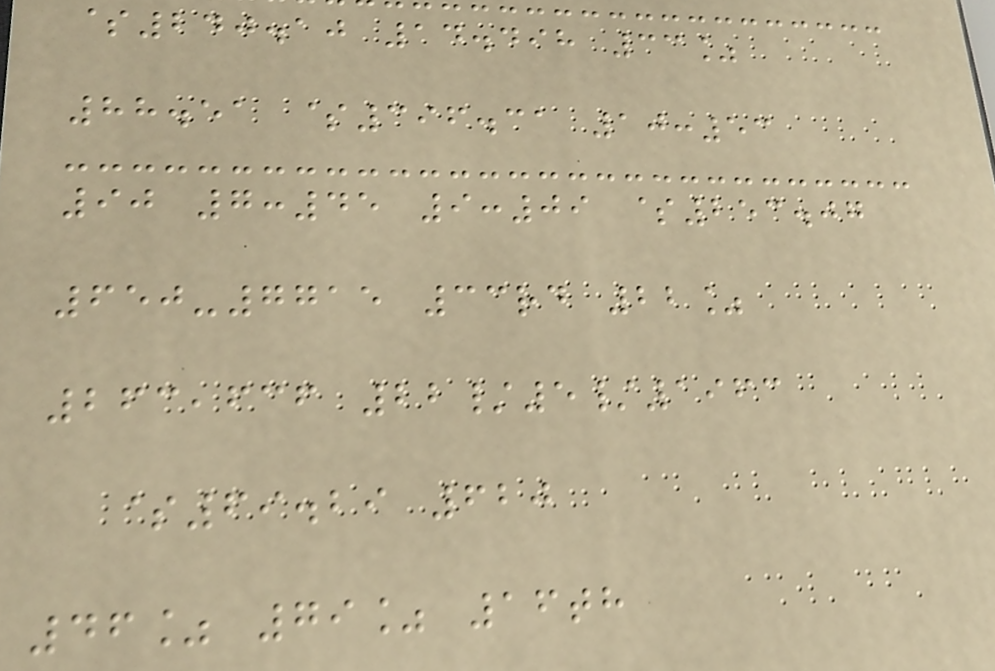$240.10 14.498 33%
88.51 $396.31 10:53
90 7:45 9:09 $253.07
650-7715 33rd 22%
263,636 22/5/1963
$69.29 620
46% 79% 16th
